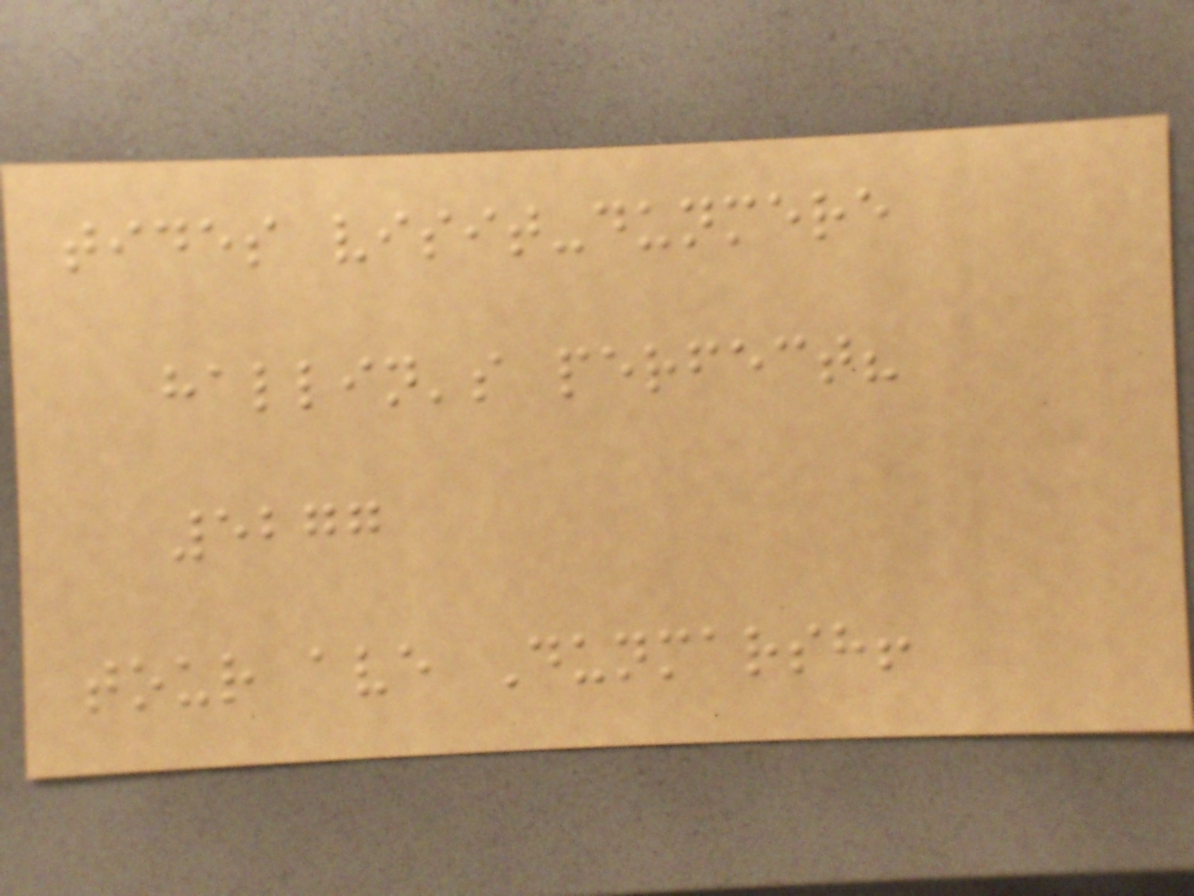tides visit-dunmere
hallin's perfect?
5277
tour ave Dunmarsh!
